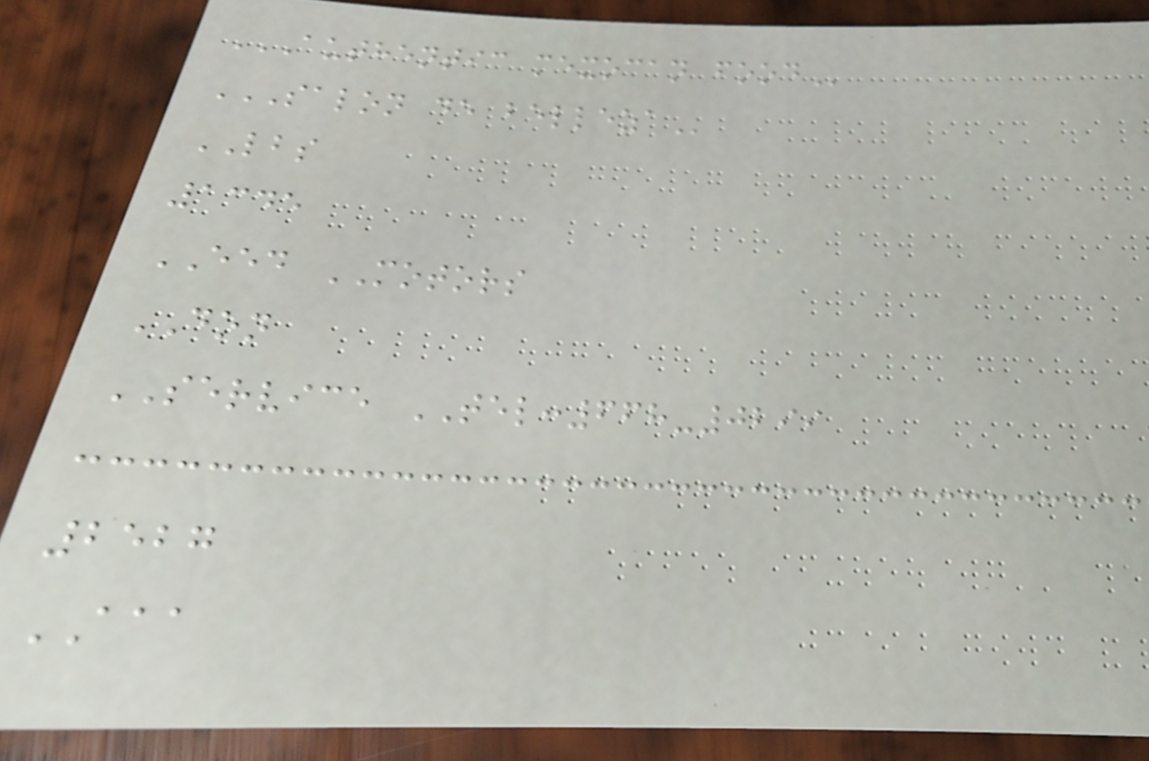AUTHENTIC MEXOCAN FOOD
SALON DE BELLEZA
LBS
1345
EED MOTORS
DON
SERVICE TEL:668-0299
2527
AAA
